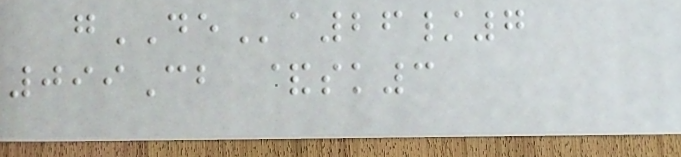gDEa26/7
099Cb &sk3
